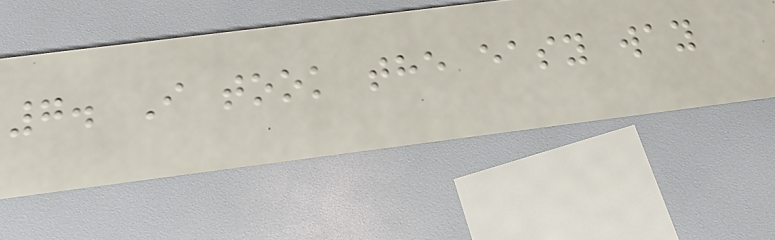7. I took the easy way
